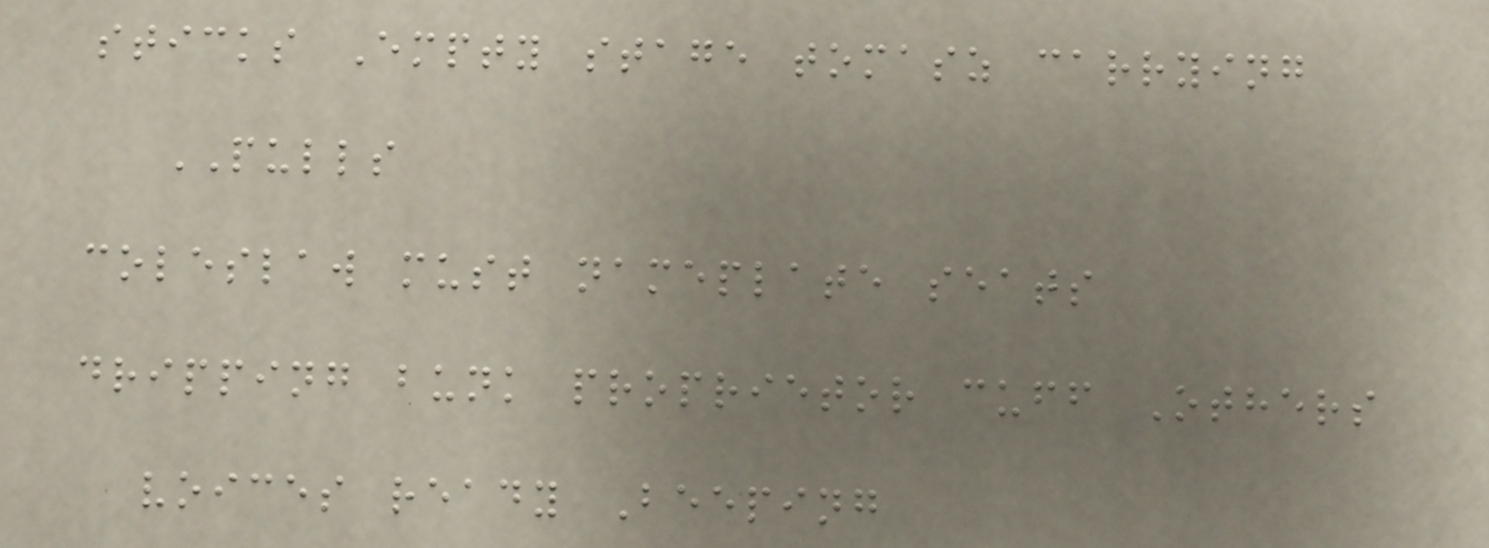sticks Empty stage tomasz carrying
PULLS
coleslaw must nameplate seats
dripping bunk proprietor cuff Others
voices ready Beeping
